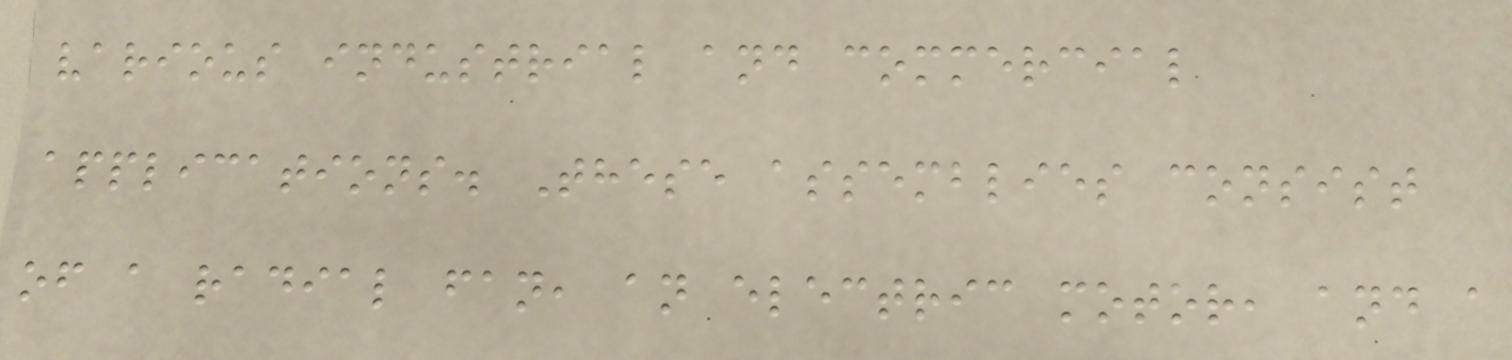various industrial and commercial
applications. These assemblies consist
of a radial fan, an electric motor, and a
